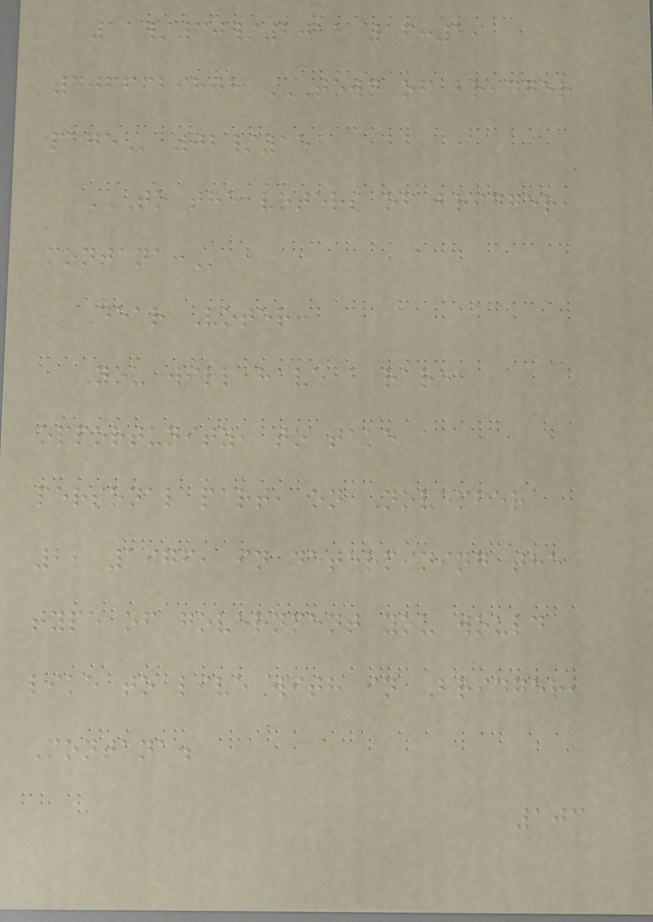11/30/2011 16:19
4066629808 TOWN OF BRIDGER
PAGE 02/15
TO THE VOTERS OF BRIDGER,
MONTANA:
Dear Voter:
You will have a rare
opportunity, to take a
personal part, on November
2, 1976, in determining the
type of government you would
like to live with in Bridger,
Montana.
103
